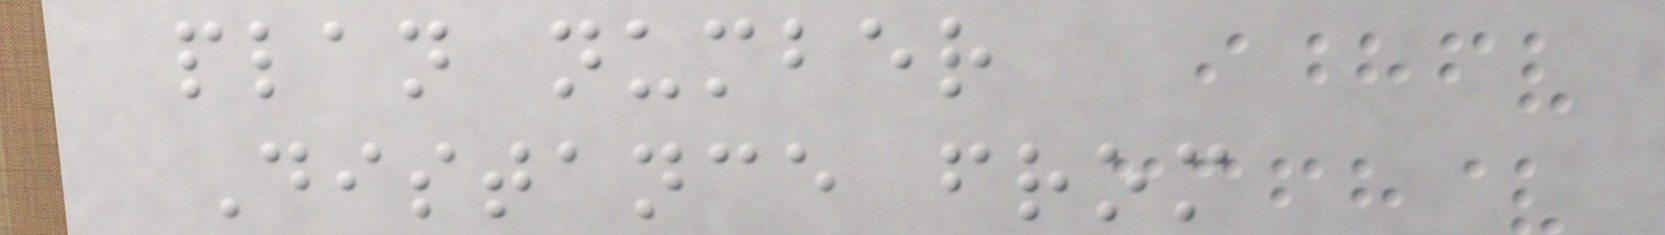plan number
Distance from
